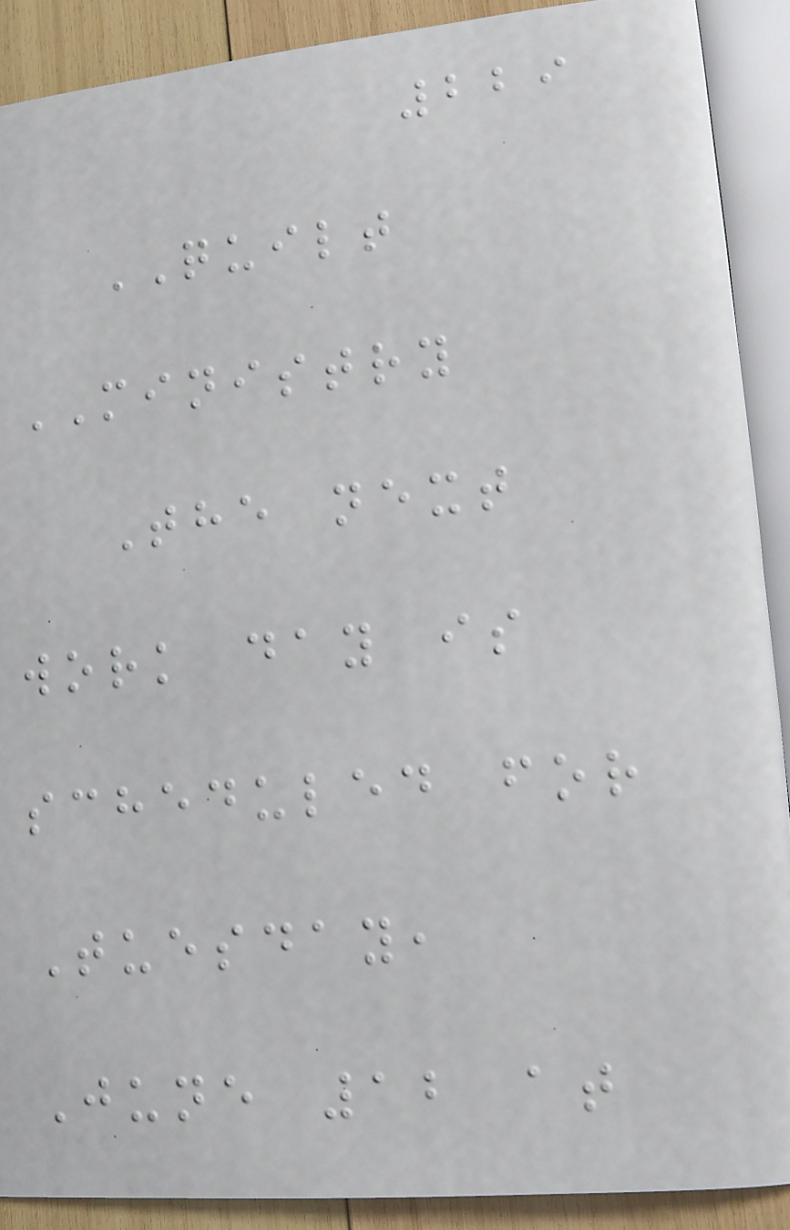229
QUILT
MINISTRY
The next
work day is
scheduled for
Tuesday,
June 12 at
